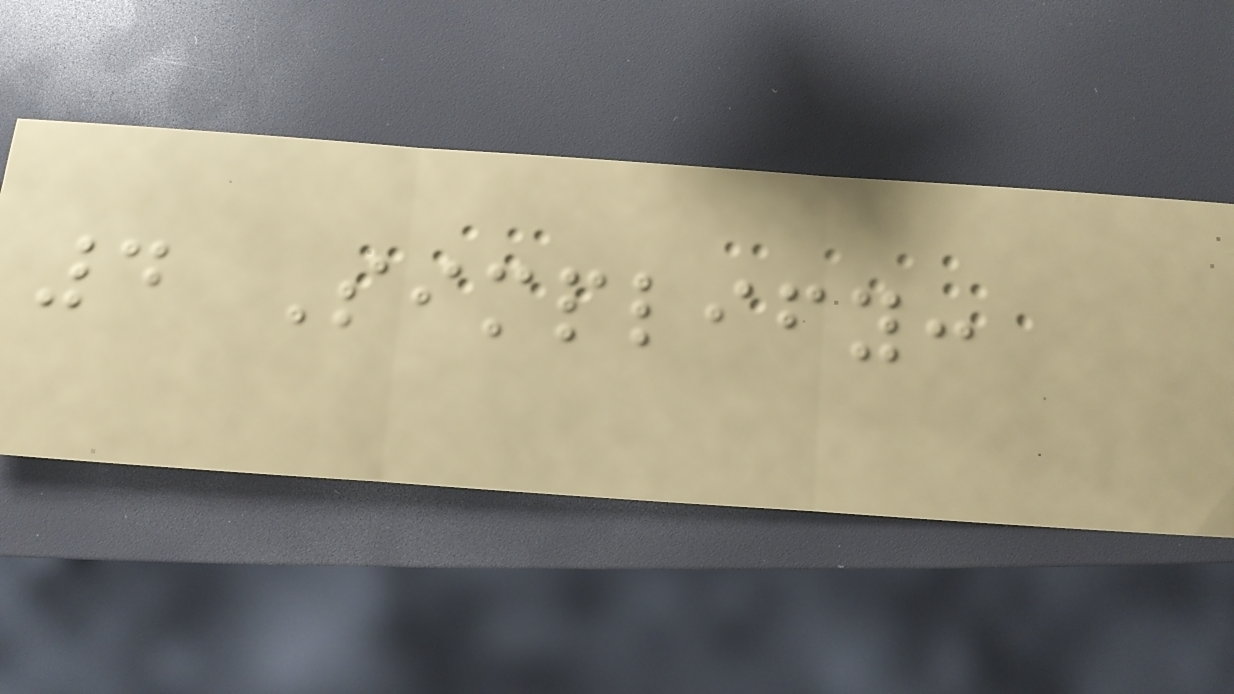4 Simplify:
